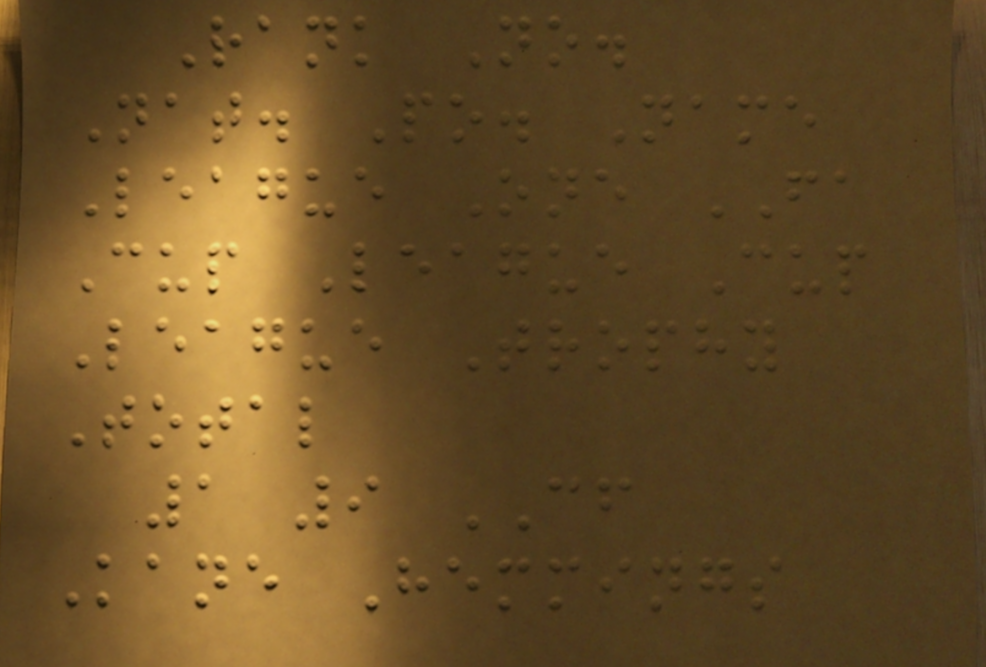Rank No.
Nat. Po. Name
League One FA
Cup League Cup
League Trophy
Total
1 9 CF
Kane Hemmings
